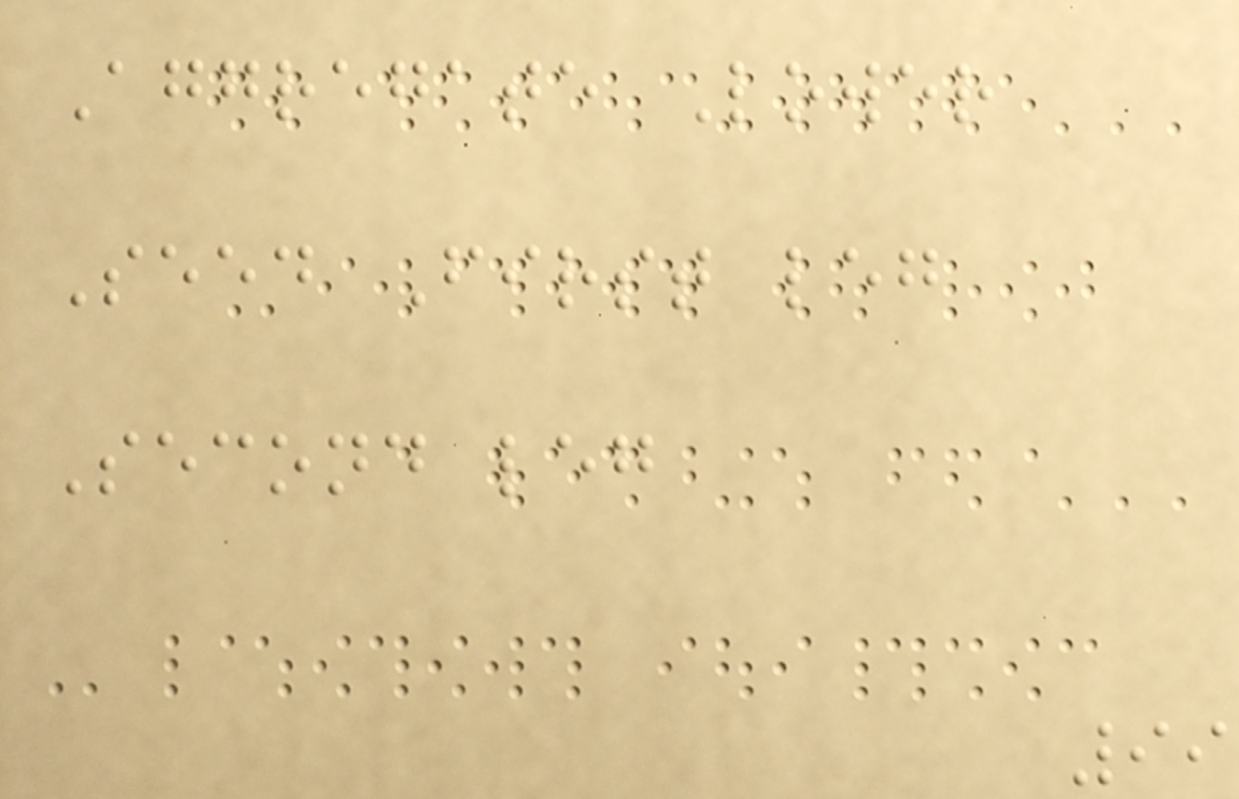Aggregate Lower
Seed First leg
Second leg
99
